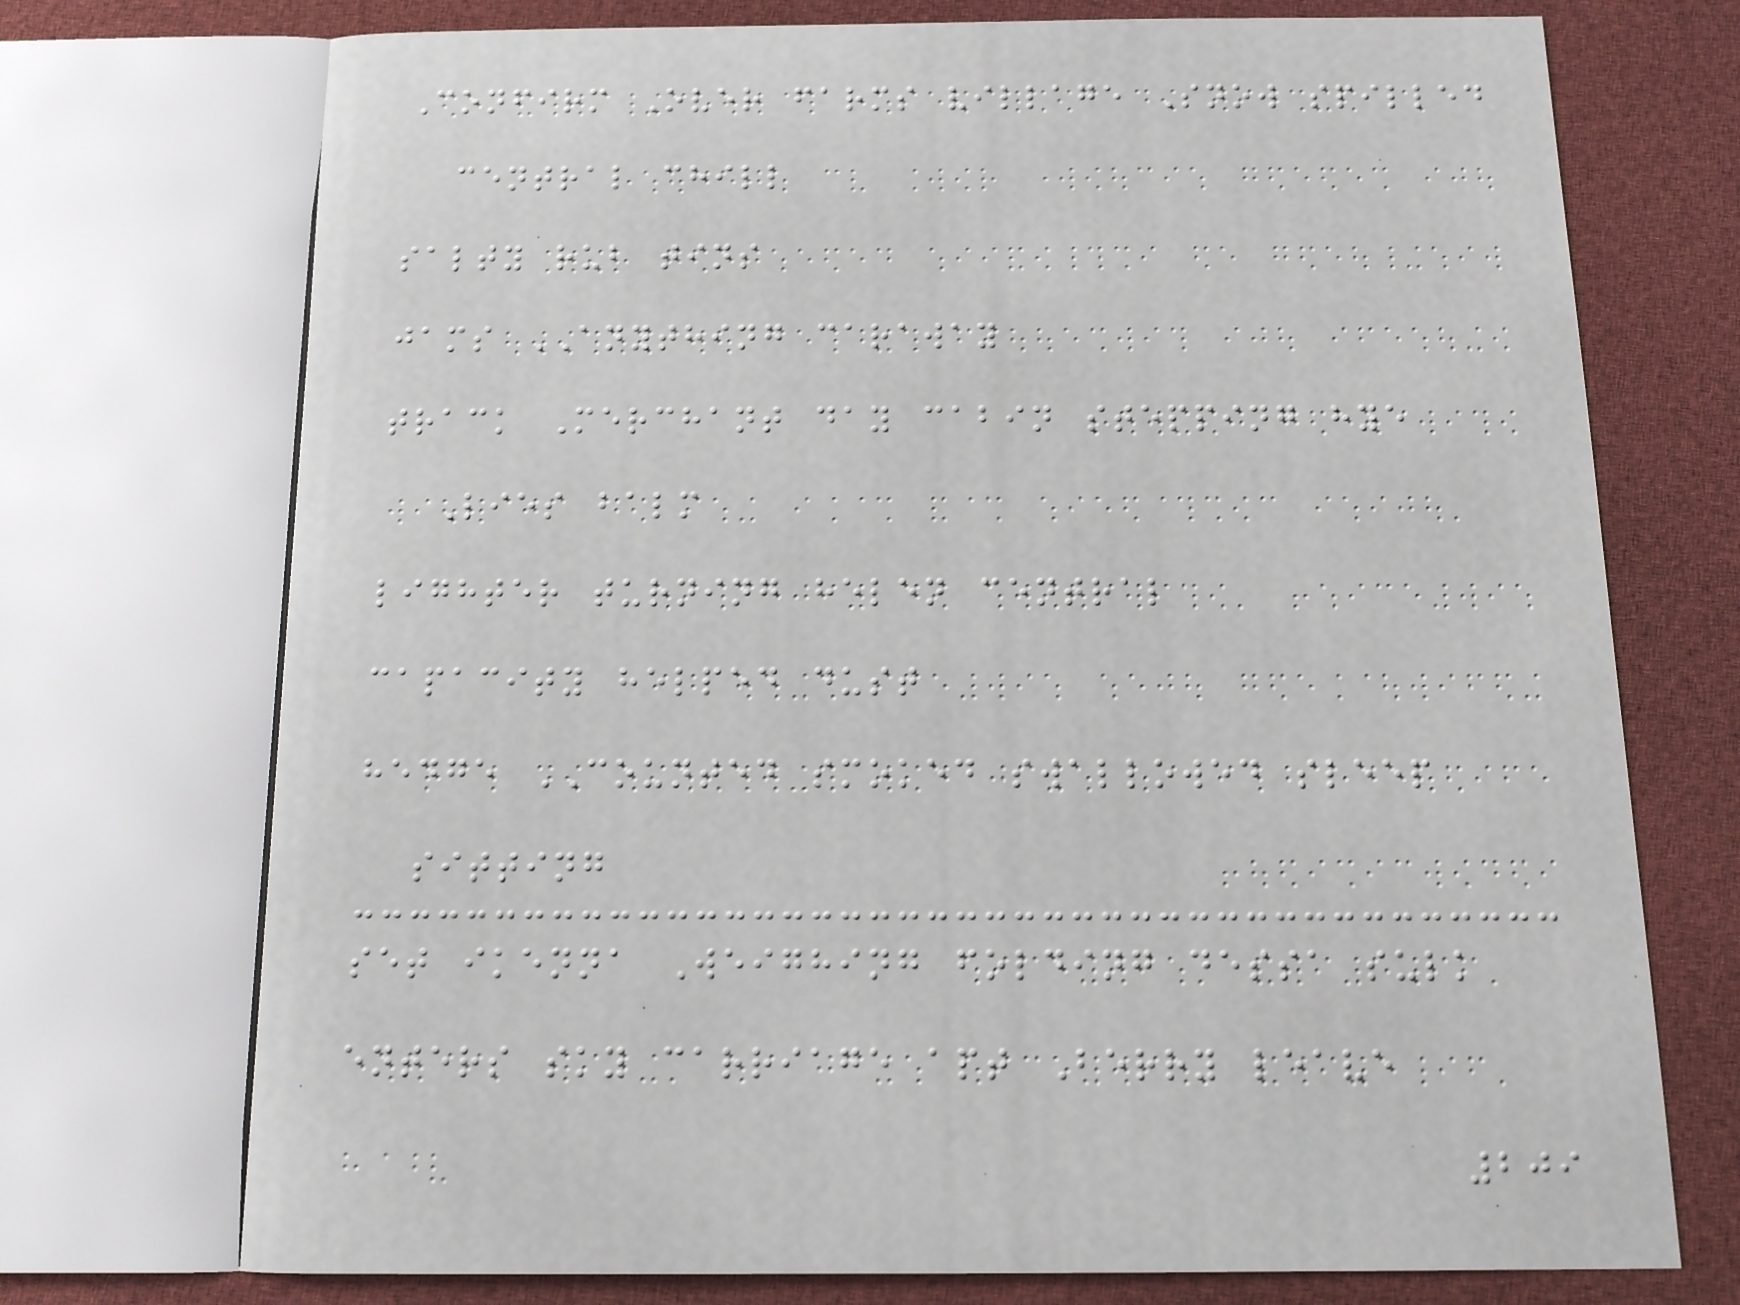Confirm Over farms village Snow spilled
central chill
salty rub tins
jams ANYTHING caraway
track Merchant day cabin stepping hye
Lies balm
lighter turning helen central
capacity helped dust
hedge COUNTED smoked swallowed sleep
sitting
set ikenna Weighing folding dessa sulk
enters sky carriage apt Berry leave
209
